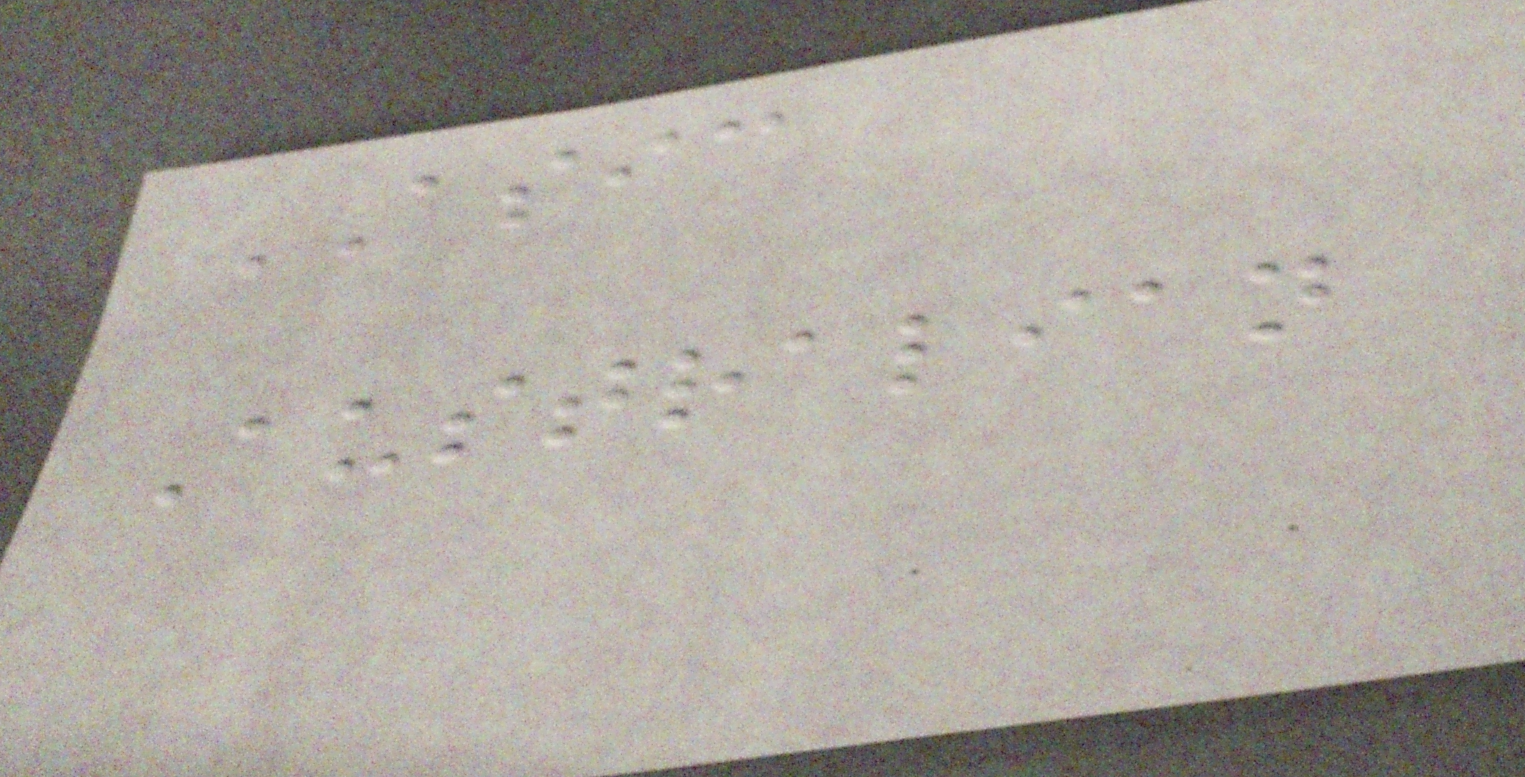ASIC
Australian
